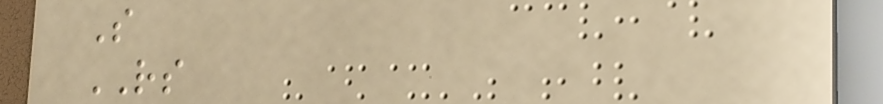S
RS
